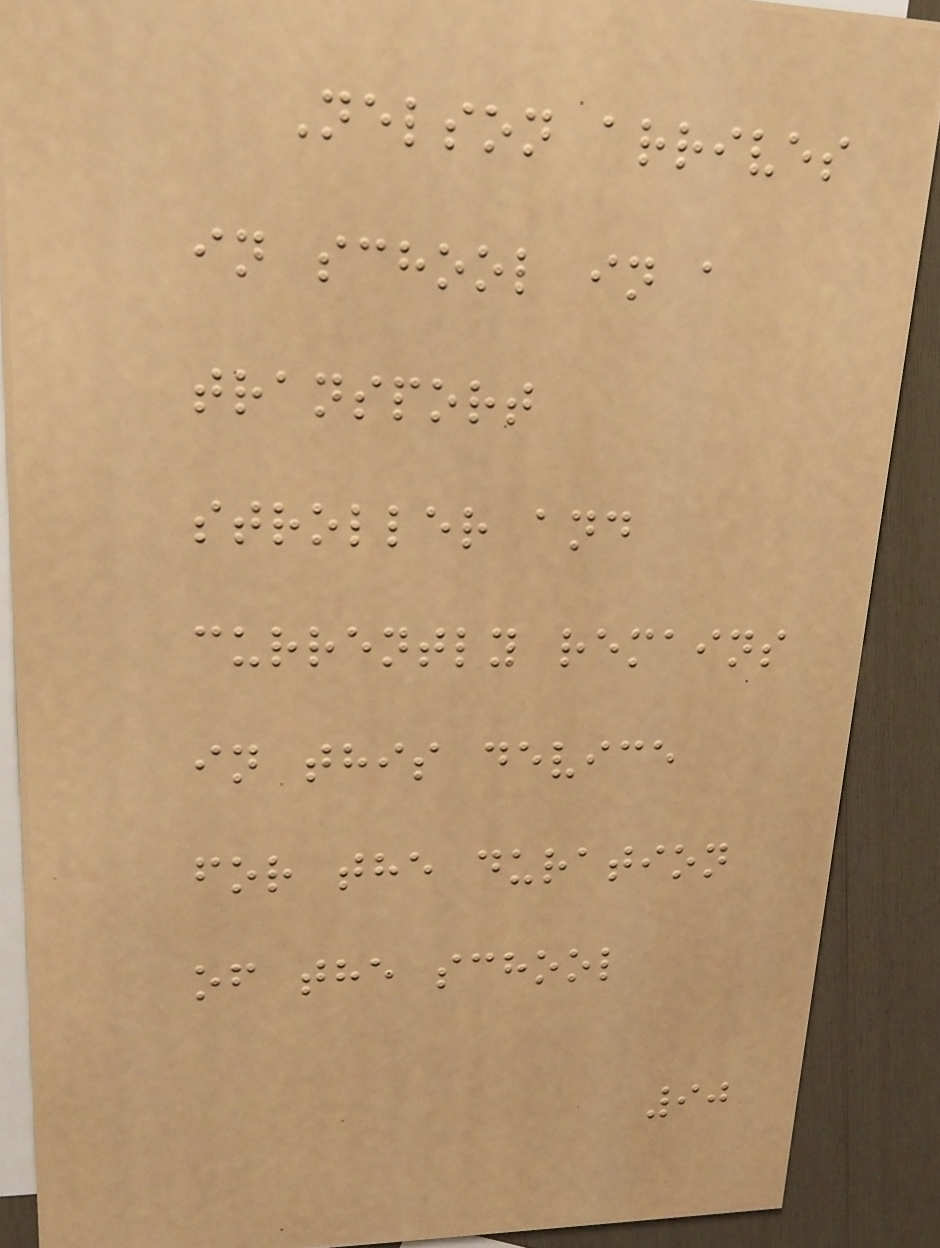Nelson arrives
in school in a
transport
stroller and
currently remains
in this device
for the duration
of the school
90
